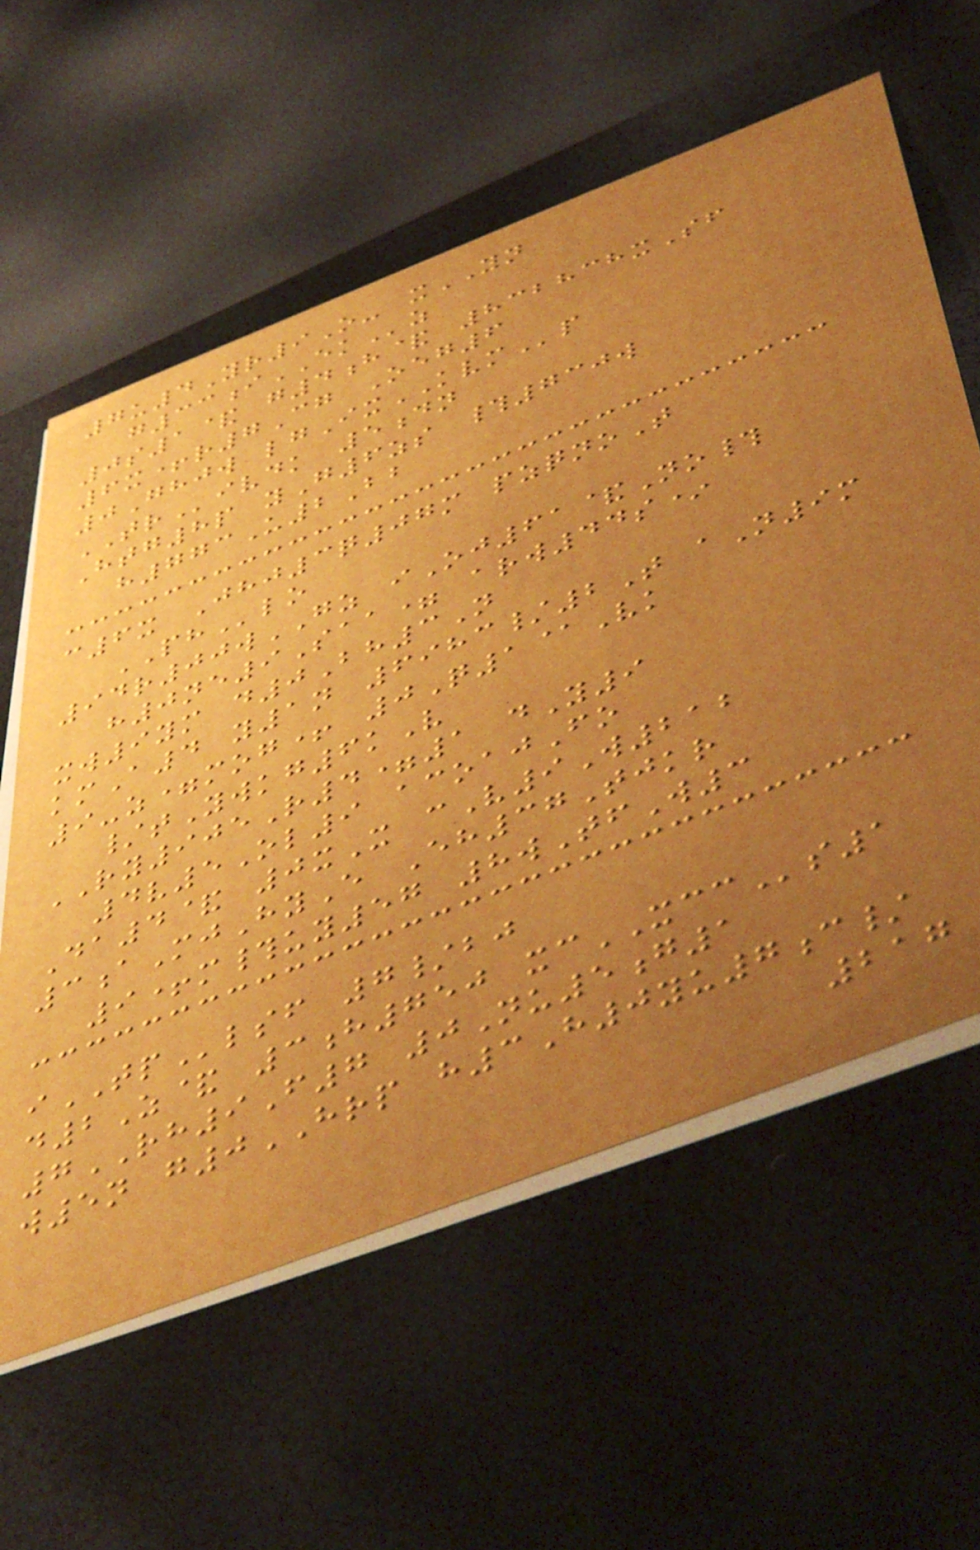7u4Yr9O- xYN
g33iEKz
0s1& g4h& 832838xSf
6x+r7Cg Oeg6
0Ghjw lgIxKVMp
TRivdk 5dn
Htg8p yG6zs #730w
h773U2Bb
c6x Jhj3q07m pzqnoT
PHlo
94r00wGZ iOj61&No#
h0ne9Saa= arw44s*
xw9ym d0Bh3N
kmA4 y1n 6983/2T aN9m
9-z=mog+ 0Q1@Vk
/tYwkg6kV
RY905R4=1 dY9
4v5Ol9 acoajFo
Da4& 0xX cV9W212
3aMjHyE Eh37Tjkr
9+m#uy57 8wTfW3
iTPlsf 7/bj
d2Z& 3h750 xcXCCs1
7RH9F7 0Nu5g1
w5n g0HRP h3H0yu7c/
217
